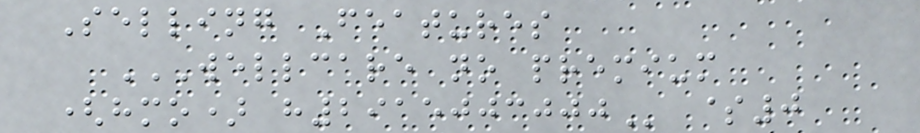Selling Features
WELLCARE NO PREMIUM
(HMO) H2915003000 $0
